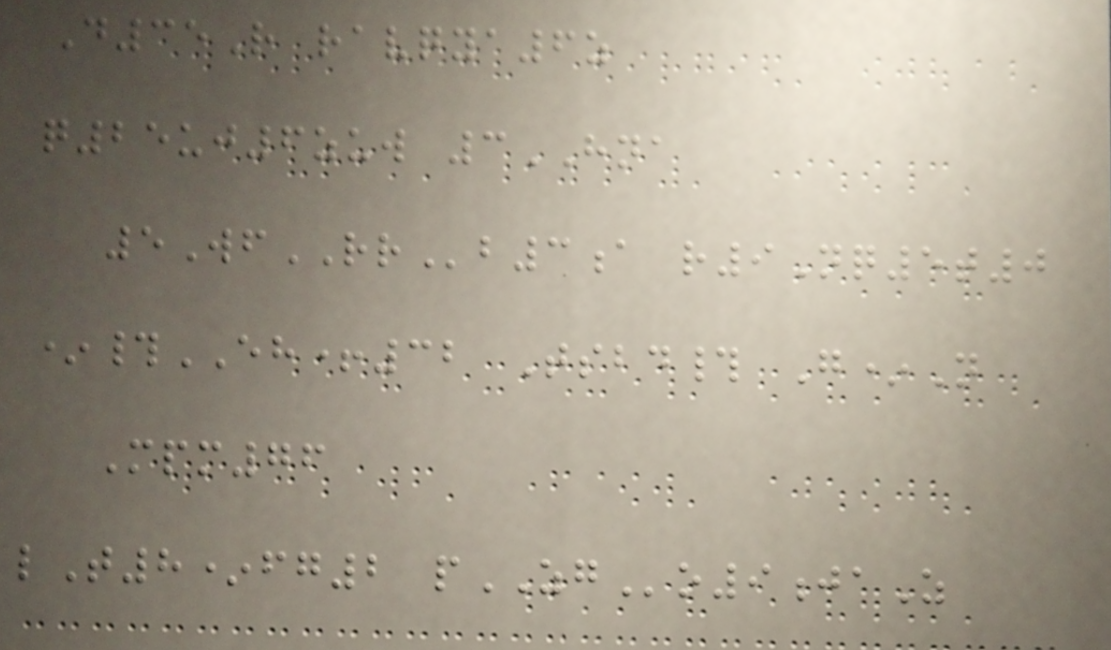D35R ravqya6z
q25uj6zuw 3HNA
5WfRRb3a r9Nq5t0
*#EH+32 Tsbd# G*N
Mpm76
lT8*fg2 pZGo9jaZ
